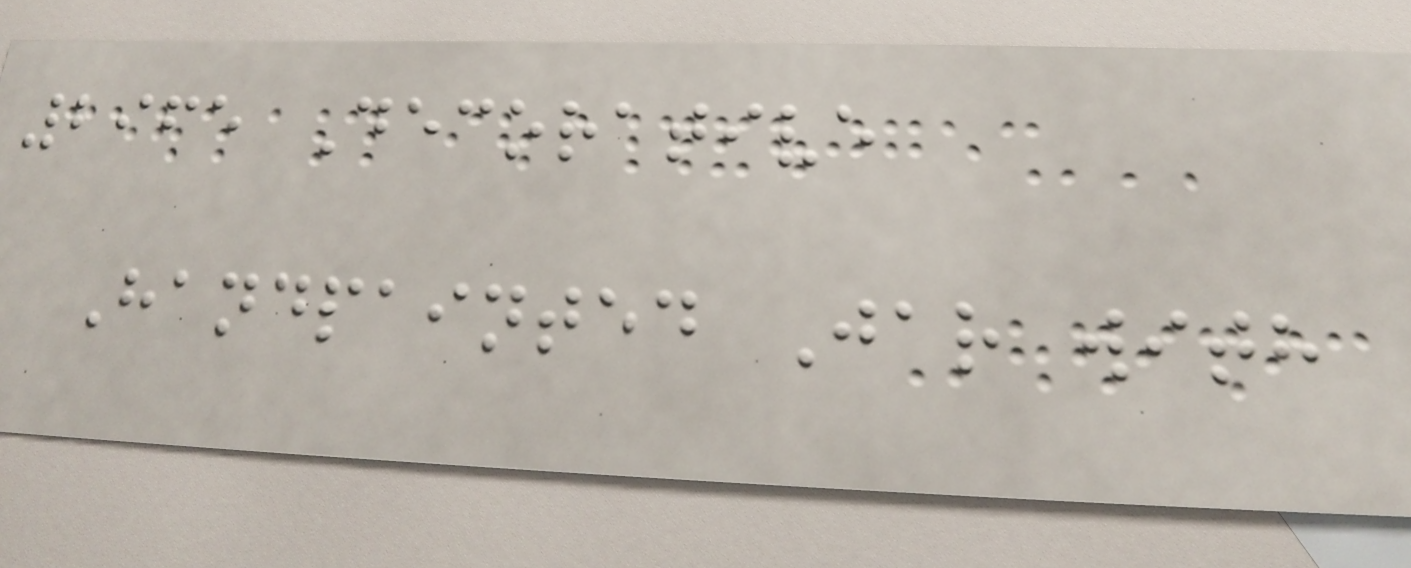2965 Decorative
Handpainted Jar with
